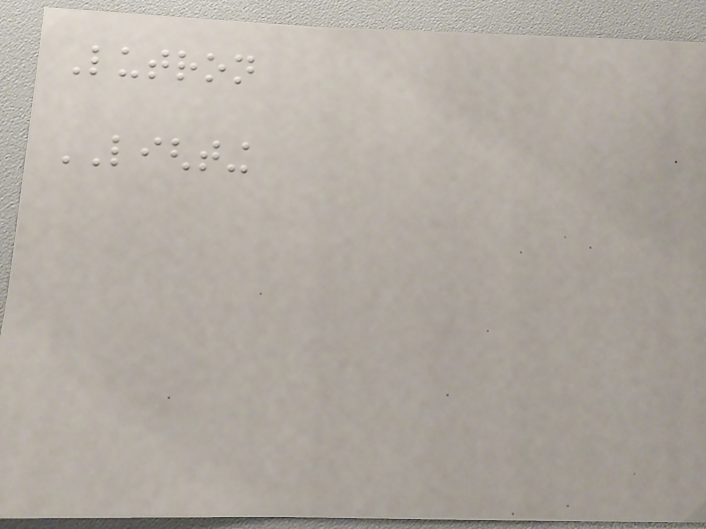Lutron
LIGHTING
